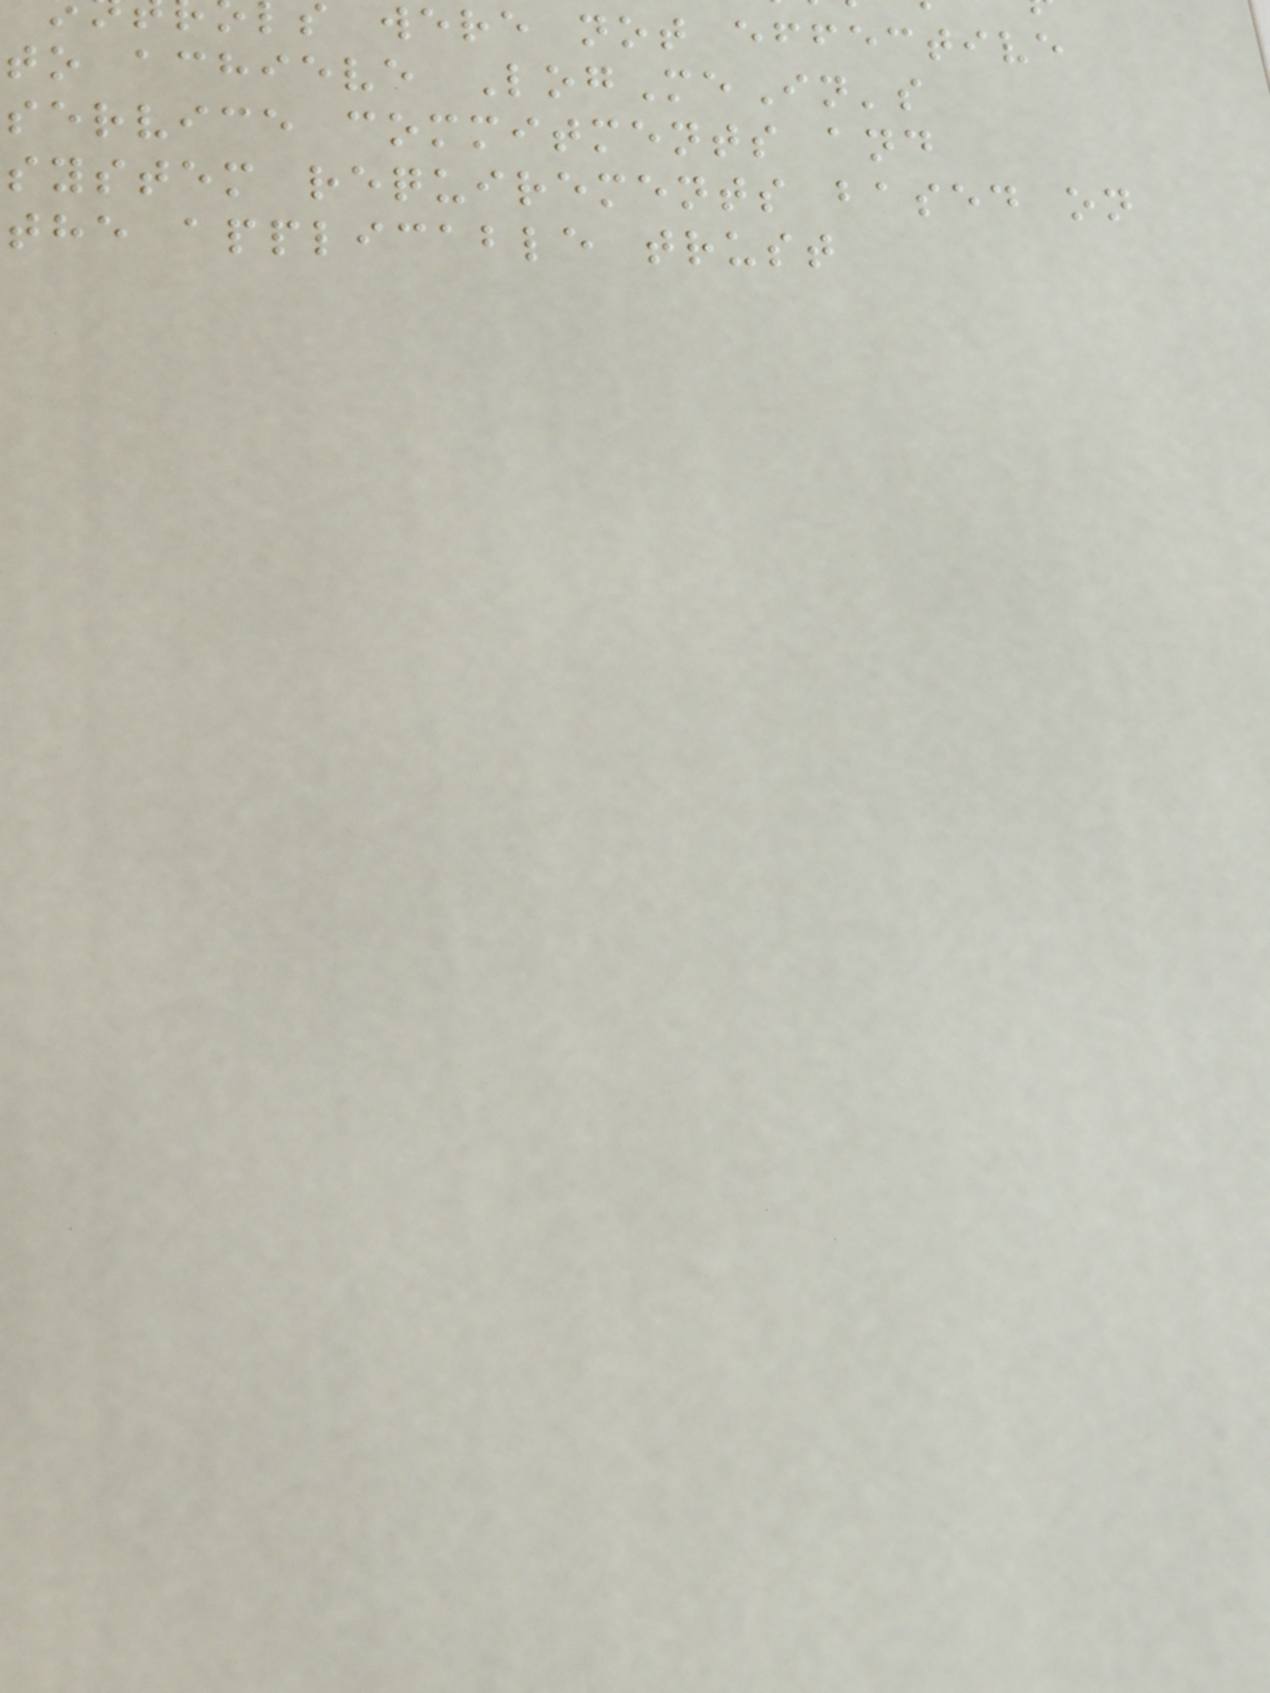were not effective
to achieve LogMeIn's
service commitments and
system requirements based on
the applicable trust
